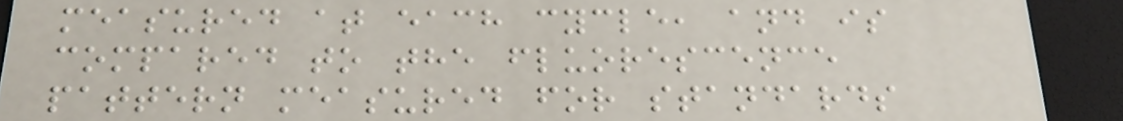measured at each cycle, and is
compared to the fluorescence
pattern measured for standards
